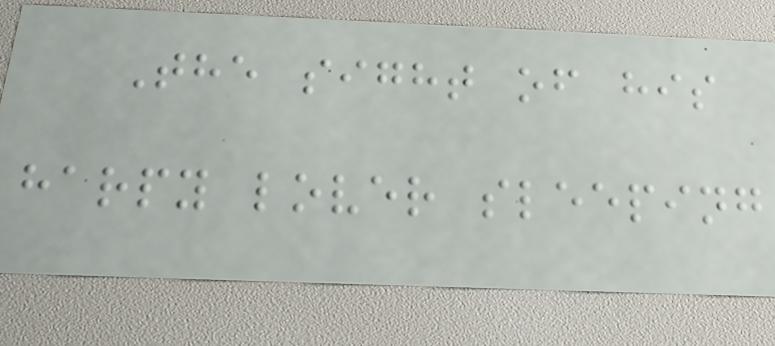The sight of his
harpy lover sleeping
